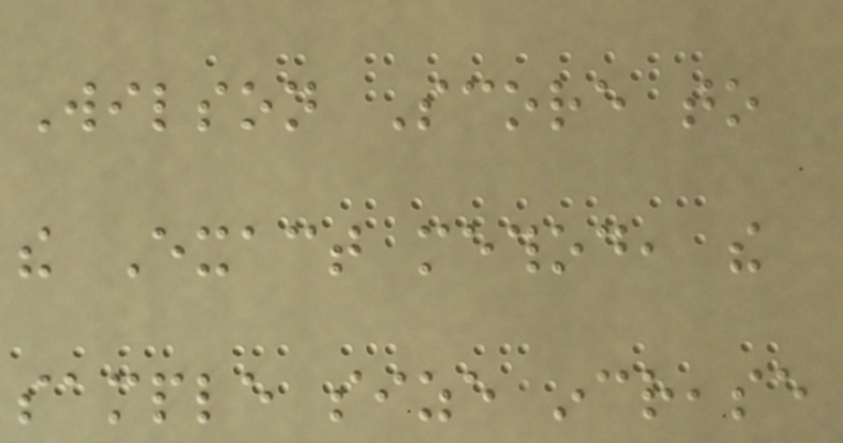Wilson Score to
the Exact method, the
sample size increase
